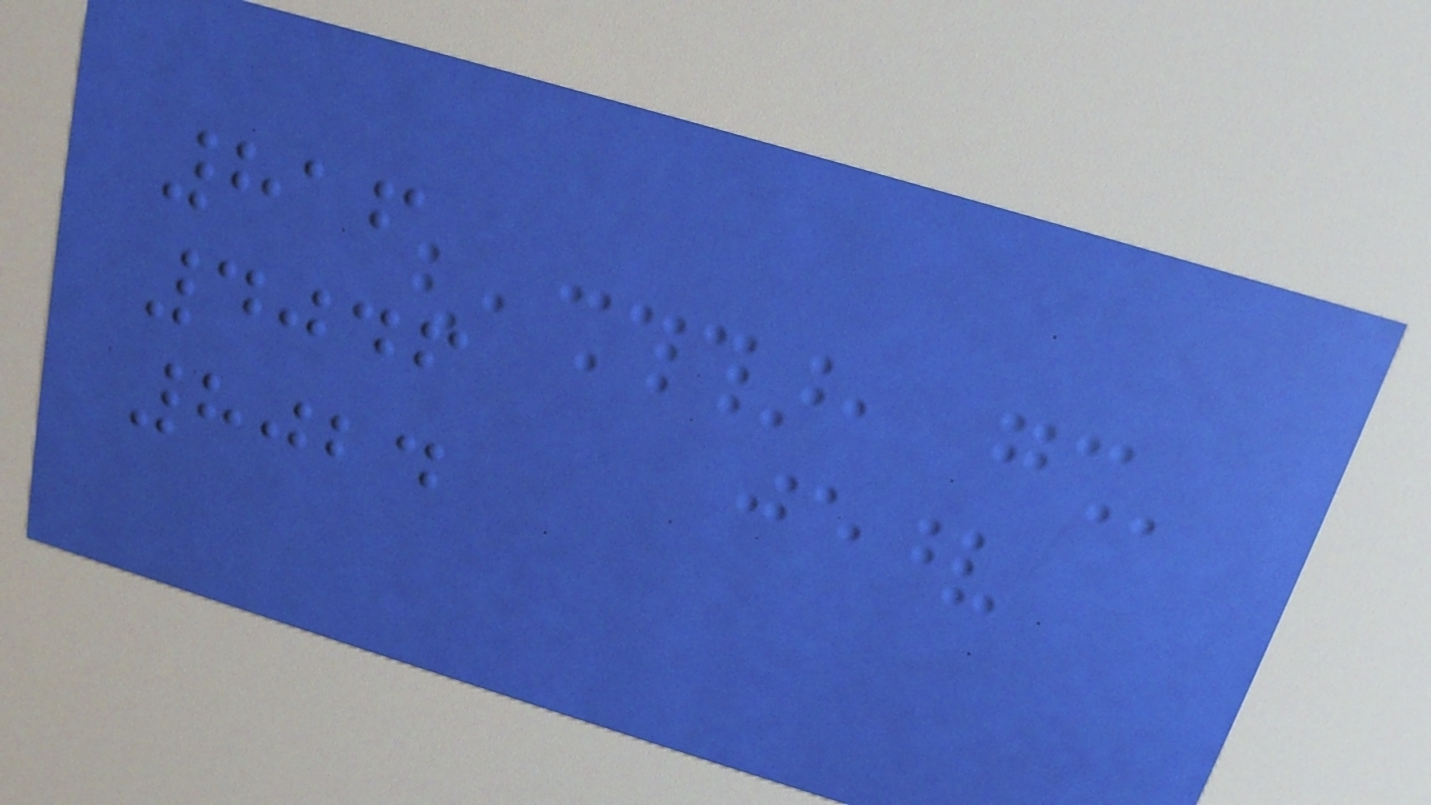816
4046
8024
